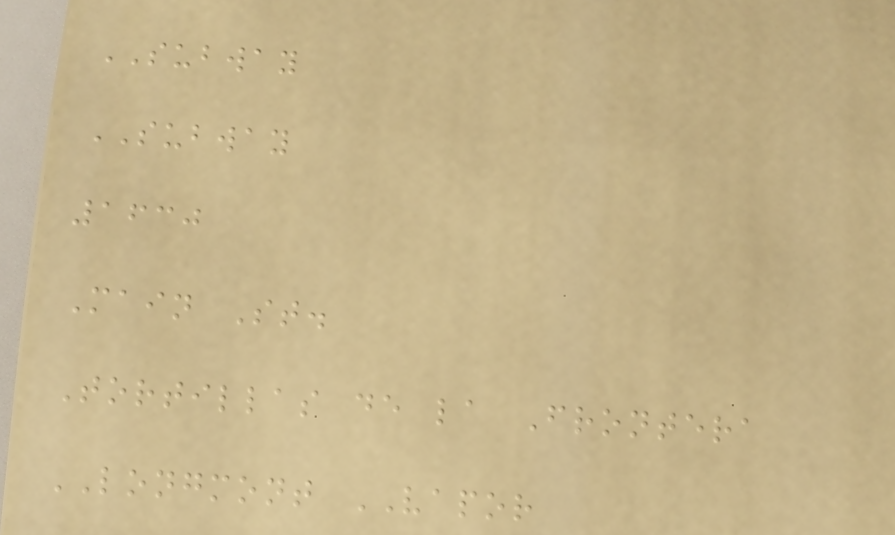SUBWAY
SUBWAY
1630
Main St.
Tortillas de la Frontera
LONGMONT VAPOR
